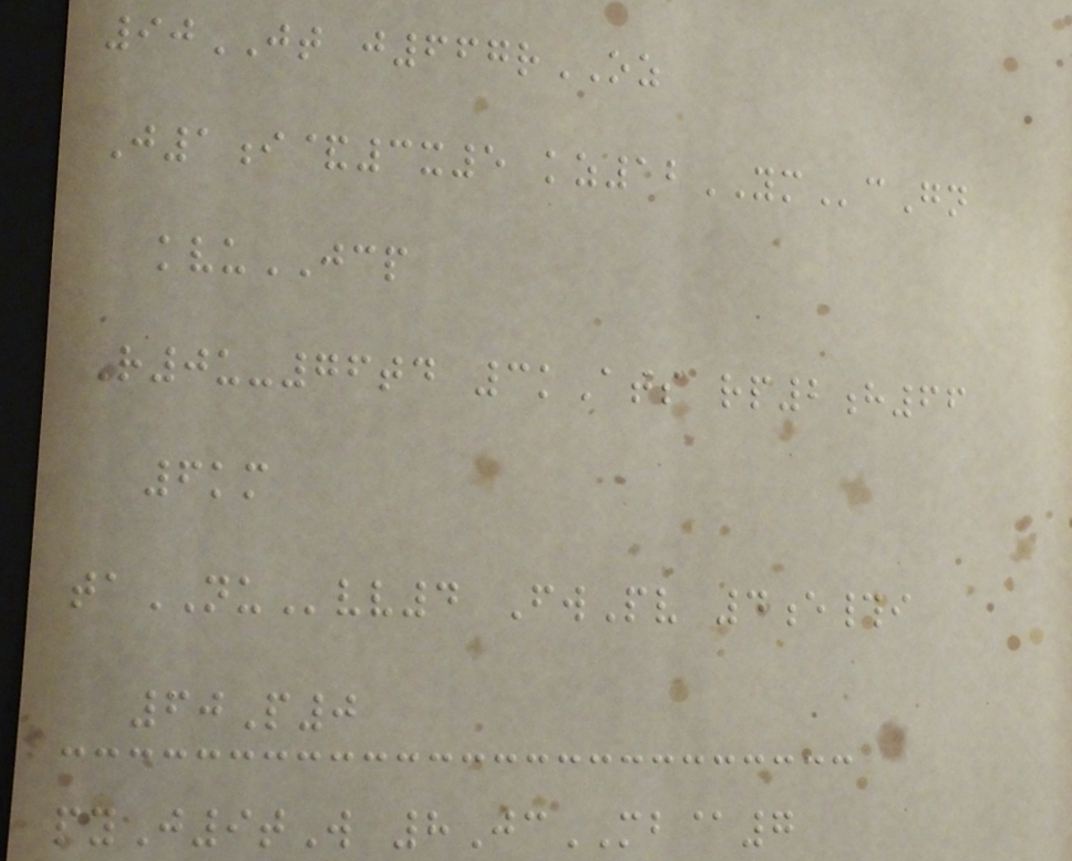90JT j667rOZ
J1i&3x5 kz12YMcGn
kvuJCP
R0u-76td 3kAts rp2h66
6km
taNUvv4 FwPv 4e#i
60P0
pyJ9tW 8JcMB@7
